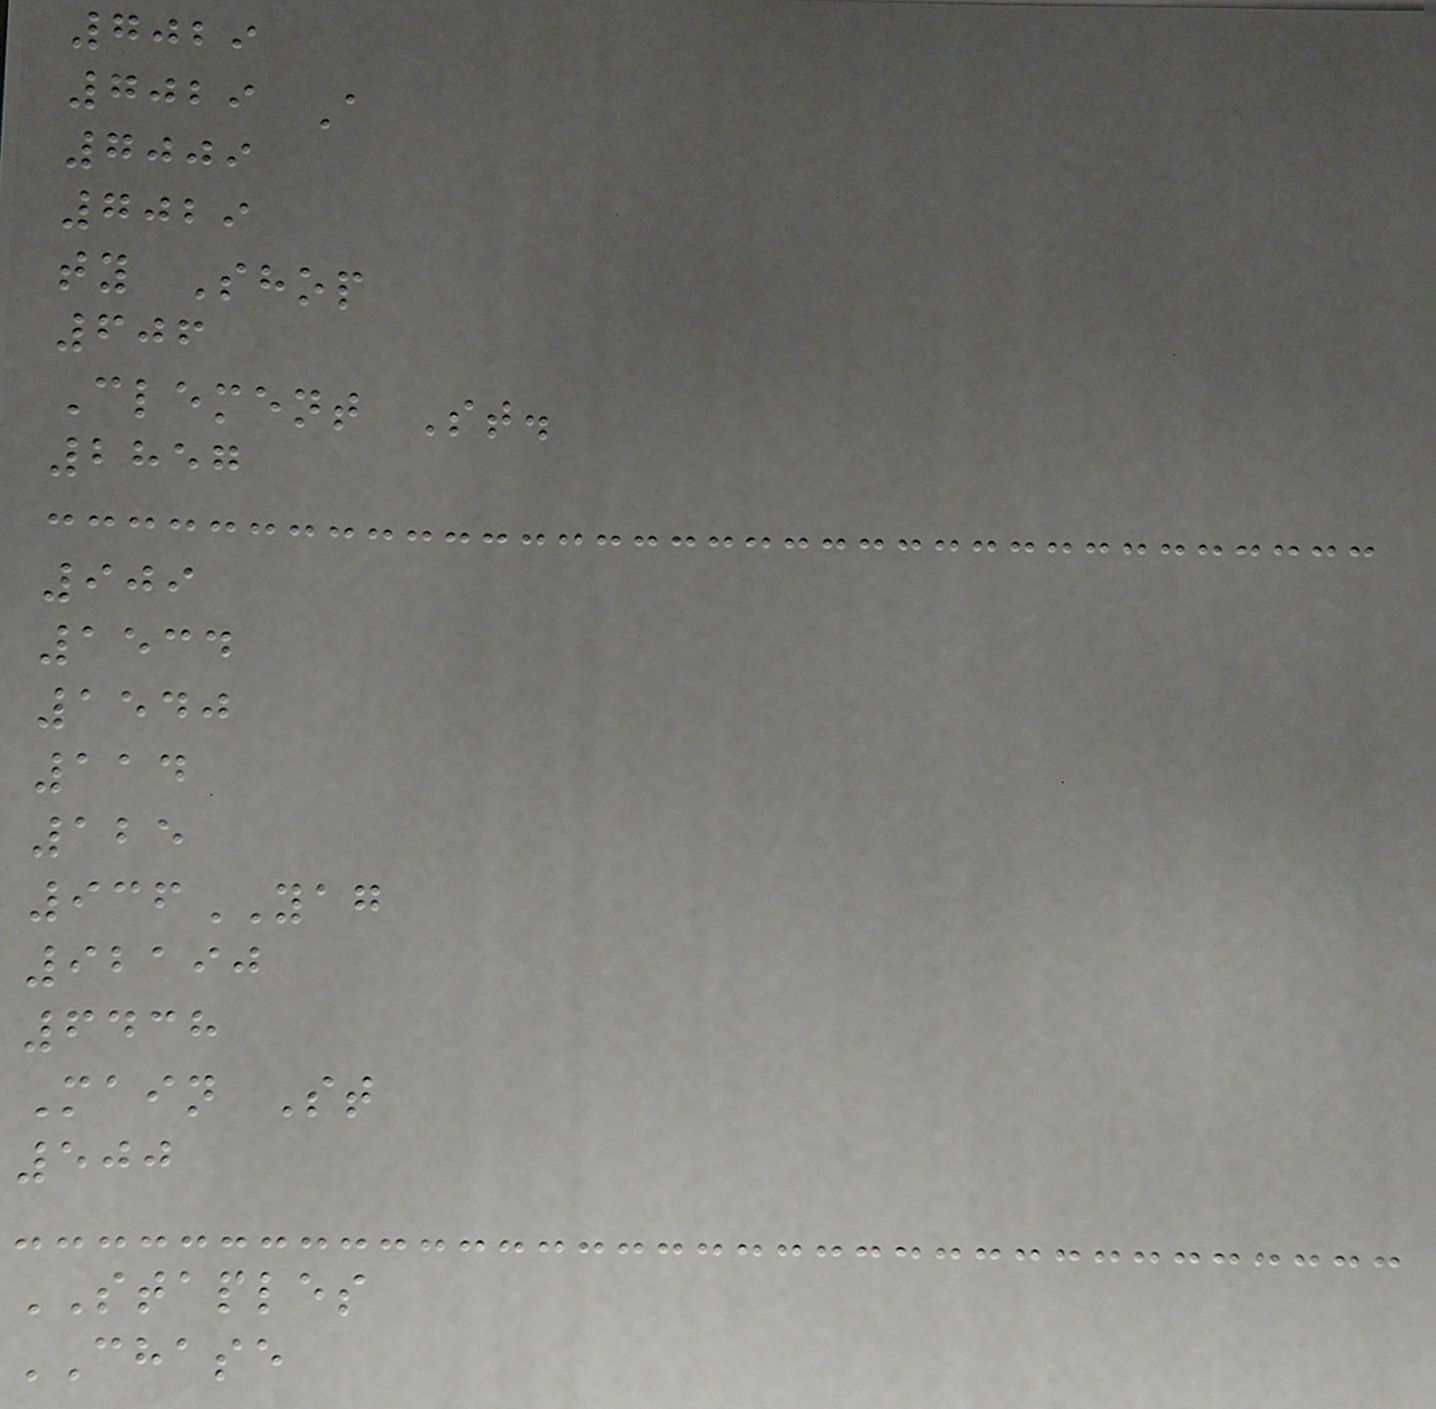7029
7029 A
7009
7029
ty Shop
606
Clement St.
2857
909
1534
1540
114
125
936YAG
92190
6438
Main St
500
STAPLES
CHASE
